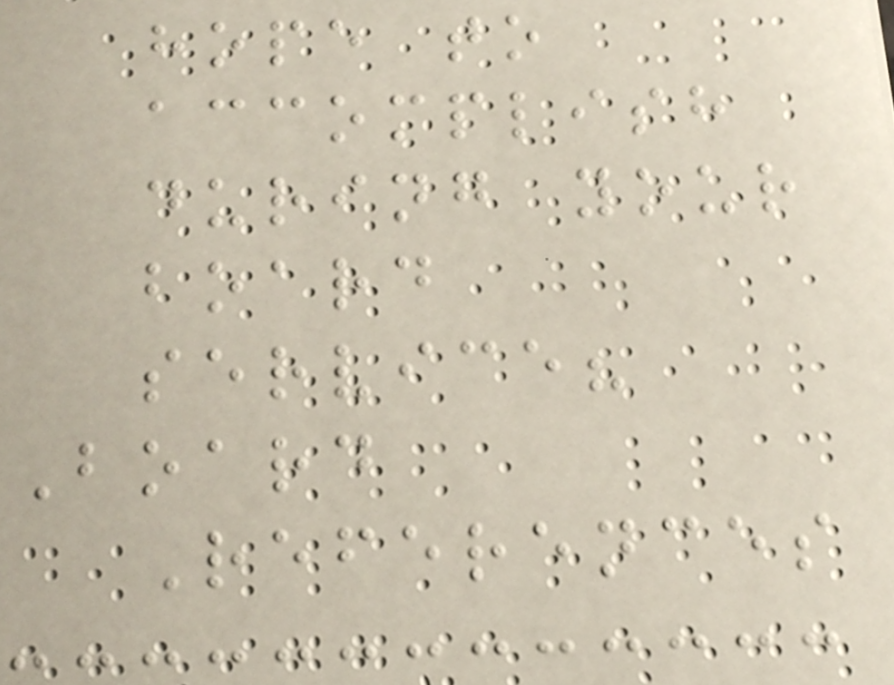hope to
accomplish
during your
board
service?
Board
References
